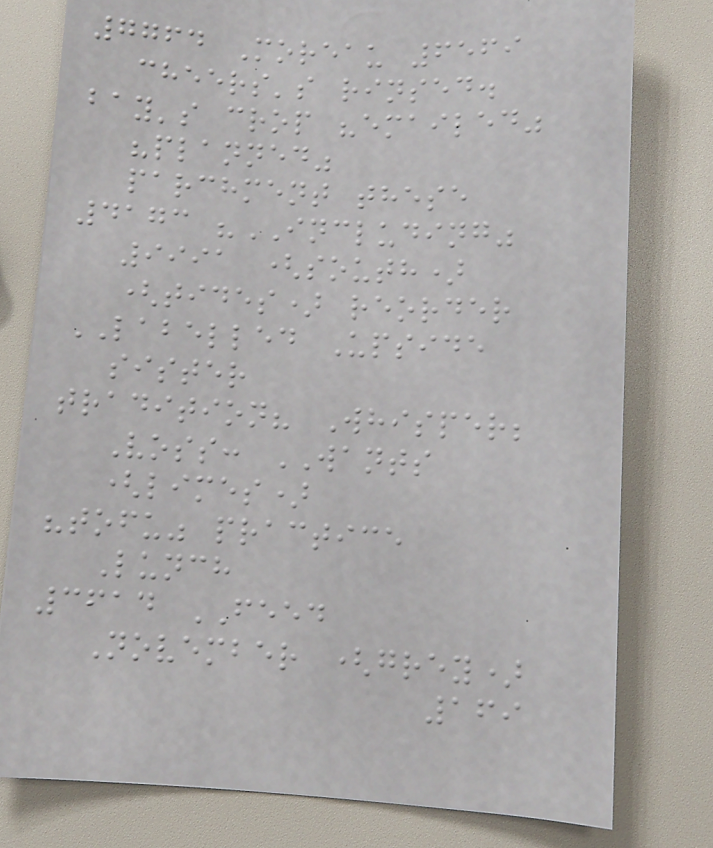7764 Moreau 6569
cheers's rinsed.
bay's crop "emailed"
"planned"
parchment these
4173 "INCLUDING"
9991 (south)
(tides) reorder
LABELLED Upside
sister
tradition? Whisper;
Voss: WANTS
(limes)
"tofu" practice
Lunch
3614 FEED
November (grey)
169
